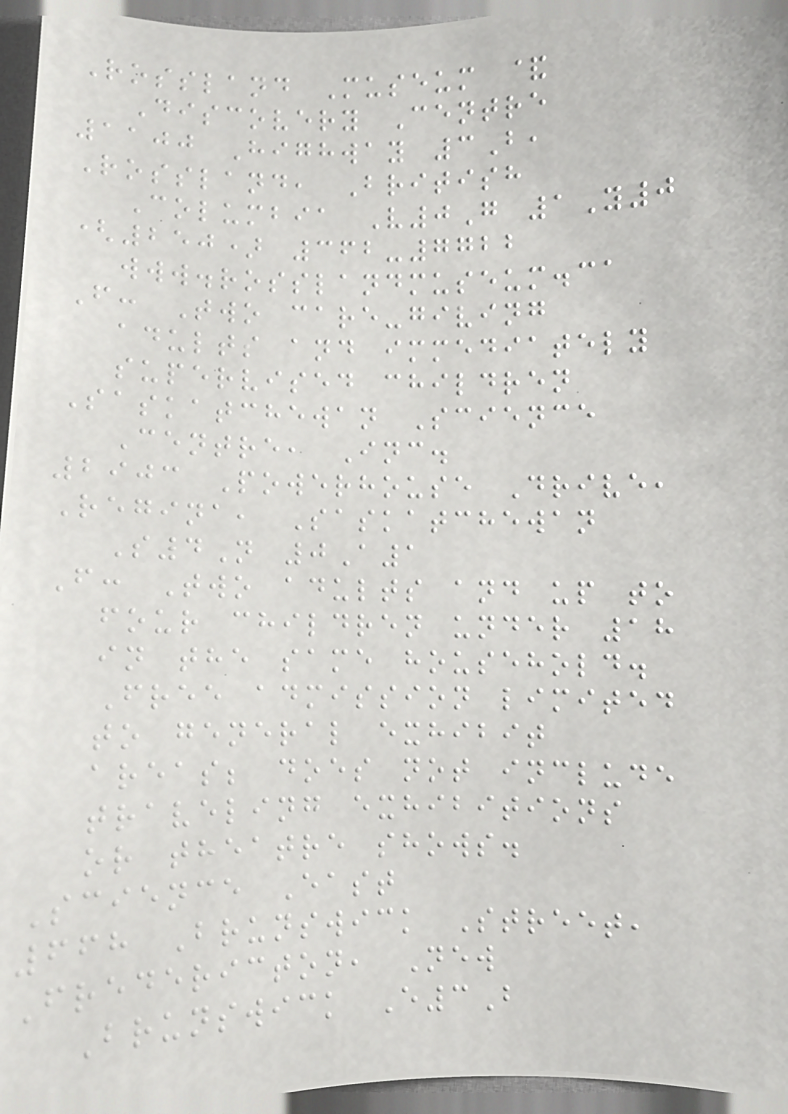Rossland Museum &
Discovery Centre
1100 Highway 3B,
Rossland, British
Columbia V0G 1Y0
(250) 362-7722
www.rosslandmuseum.ca
F: Two care-giving
adults and immediately
supervised children
Saskatchewan Science
Centre, Inc.
2903 Powerhouse Drive,
Regina, Saskatchewan
S4N 0A1
F: Two adults and up to
four children under 18
in the same household.
Free admission limited
to general exhibit
areas; does not include
traveling exhibitions
or theatre shows.
Science East
668 Brunswick Street,
Fredericton, New
Brunswick E3B
